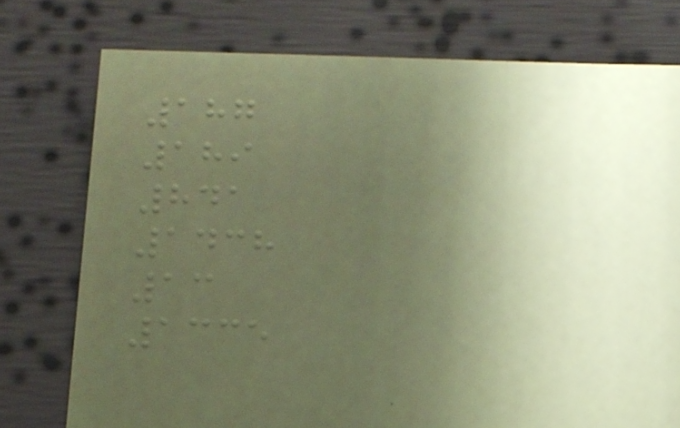187
189
841
1438
13
1335
